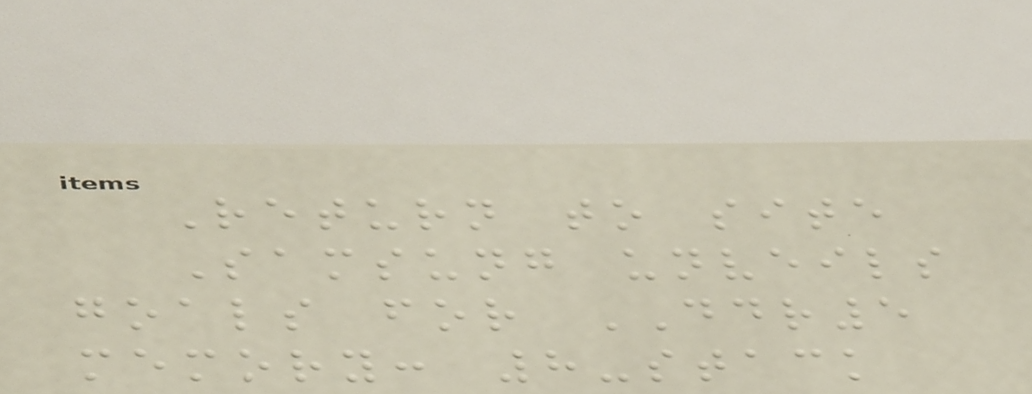Return to site
Samsung unveils
goals for DDR5
memory: 8-stack
